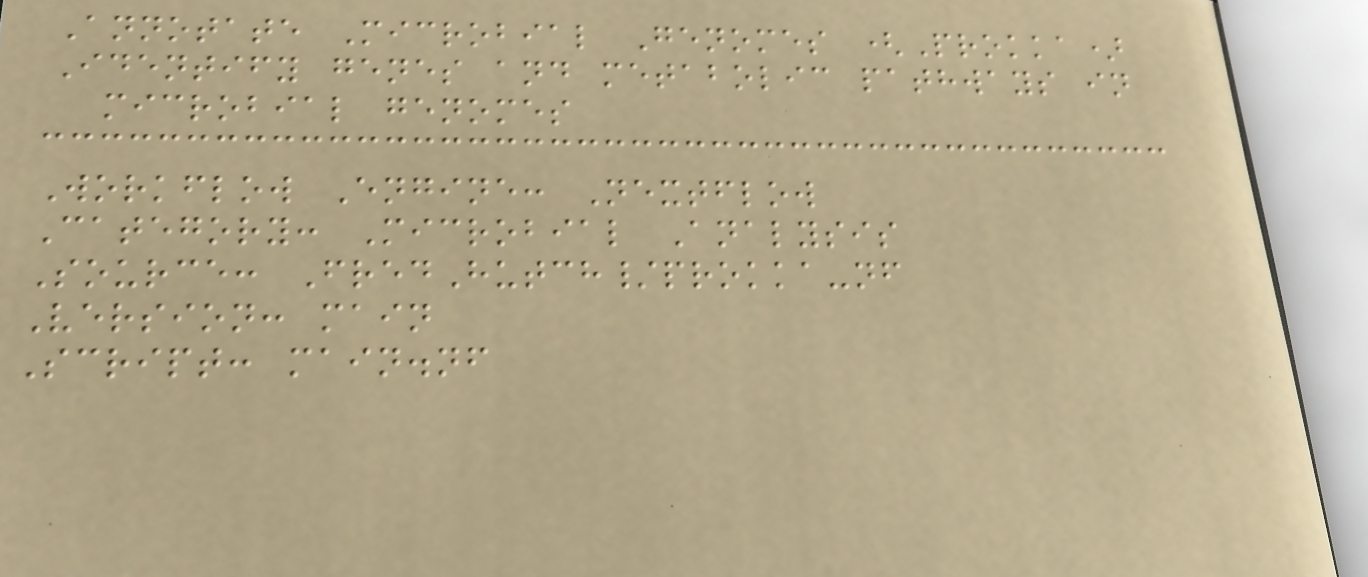Annotate Microbial Genomes (Prokka)
Identify genes and metabolic pathways in
microbial genomes
Workflow Engine: Nextflow
Category: Microbial Analysis
Source: FredHutch/prokka-nf
Version: main
Script: main.nf
